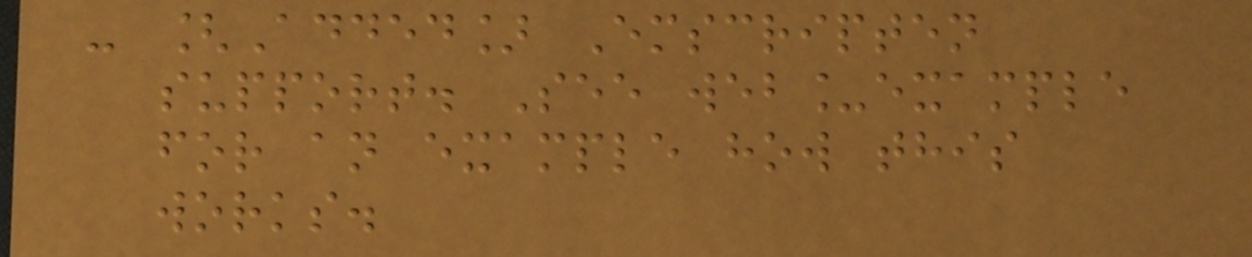- [Added] Emscripten
support. See web_example
for an example how this
works.
